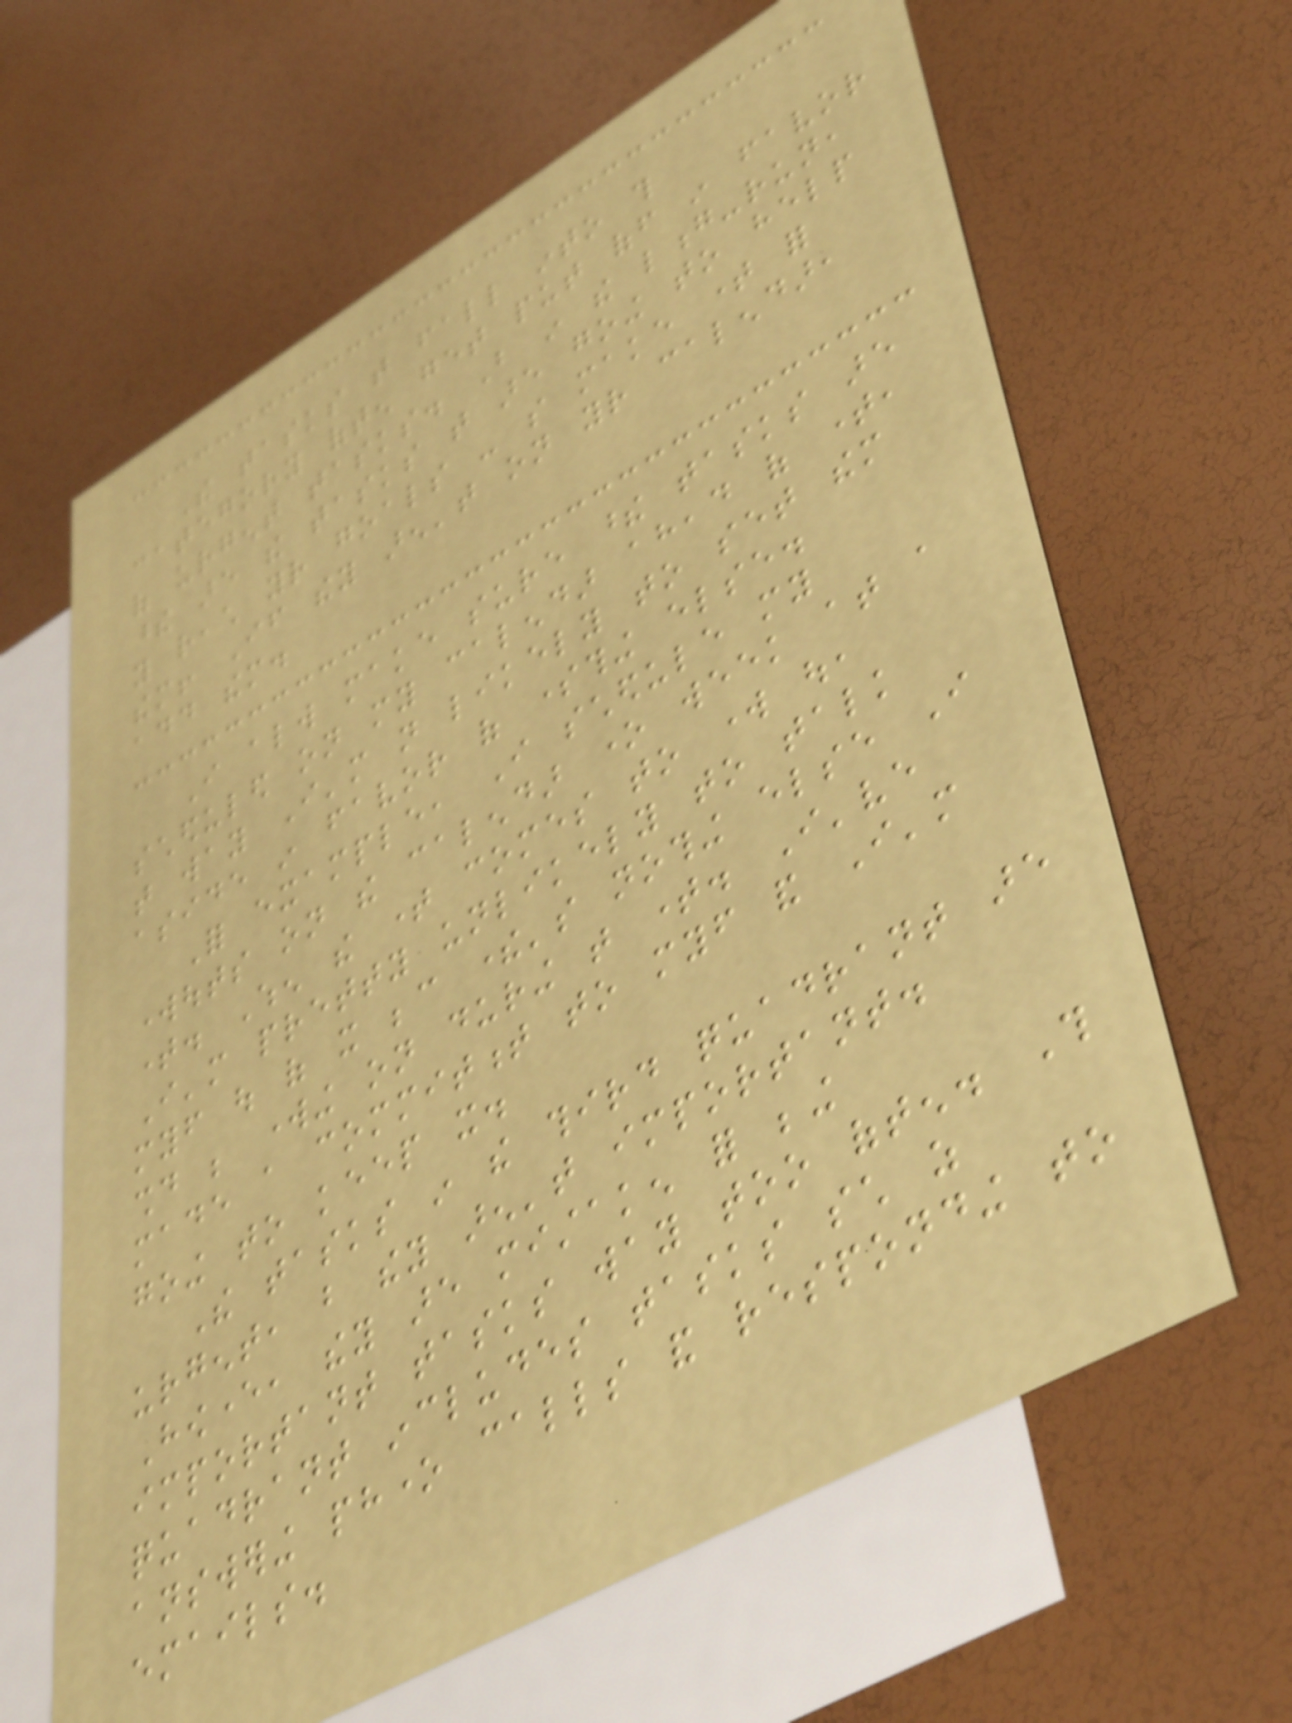The tasks that fall into this
category often get put off in favor
of urgent tasks. But in the long-run,
these are the tasks that are going to help
you reach your goals - so make time for
them! If they aren't on your calendar,
add them.
I always make sure these tasks are
scheduled on my calendar ahead of time,
that way I'm not likely to set them
aside in favor of something else.
For example, I schedule my
workouts on the calendar one week at a
time. When the time comes to work out,
I'm pretty unlikely to talk
myself out of it because there's nothing else I
should be working on during that time. I've
made a commitment to myself and I'm
going to keep it.
The tasks in the third quadrant are
urgent, but they aren't important.
However, they are mistaken for being
important tasks way too often. This
quadrant includes tasks such as
answering phone calls and responding to
emails.
